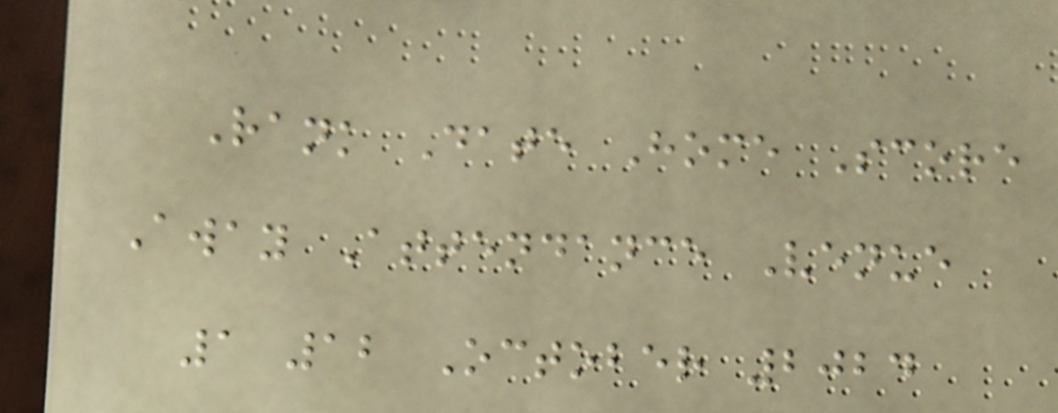Rank Date Home Score
Away Attendance Venue
1 12 October 2024
